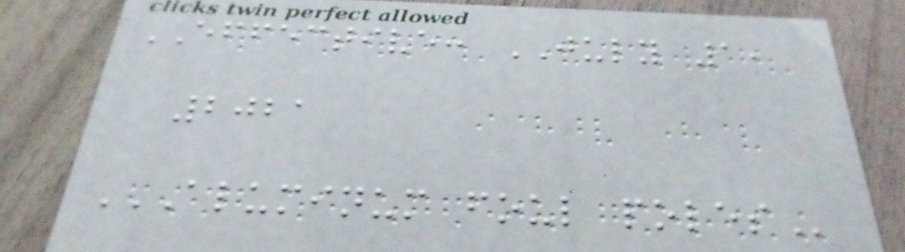EFFECTIVE: JULY 1,
2021
ALUMINUM FOUL POLES
